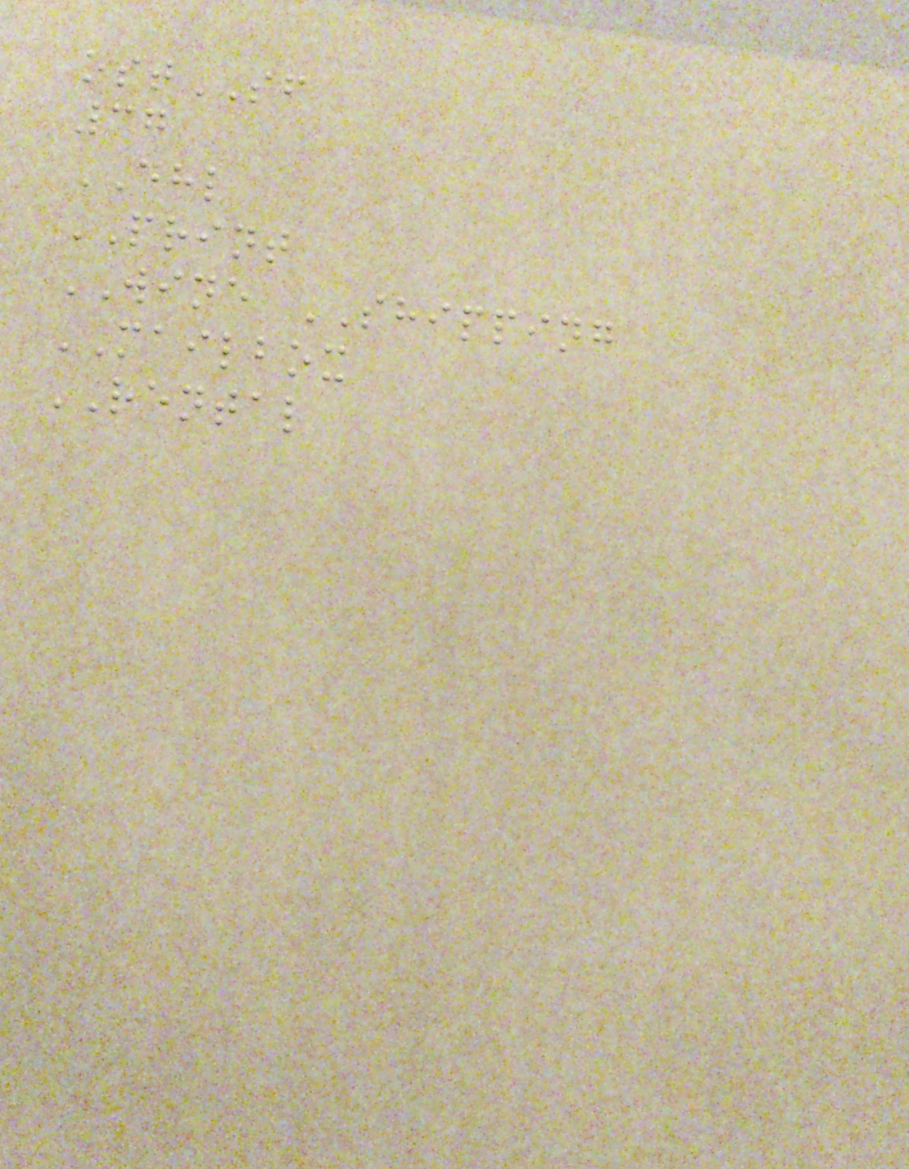ostSF
37
DHL
PRINT
WINE SHIPPING
MAILBOX
RENTAL
